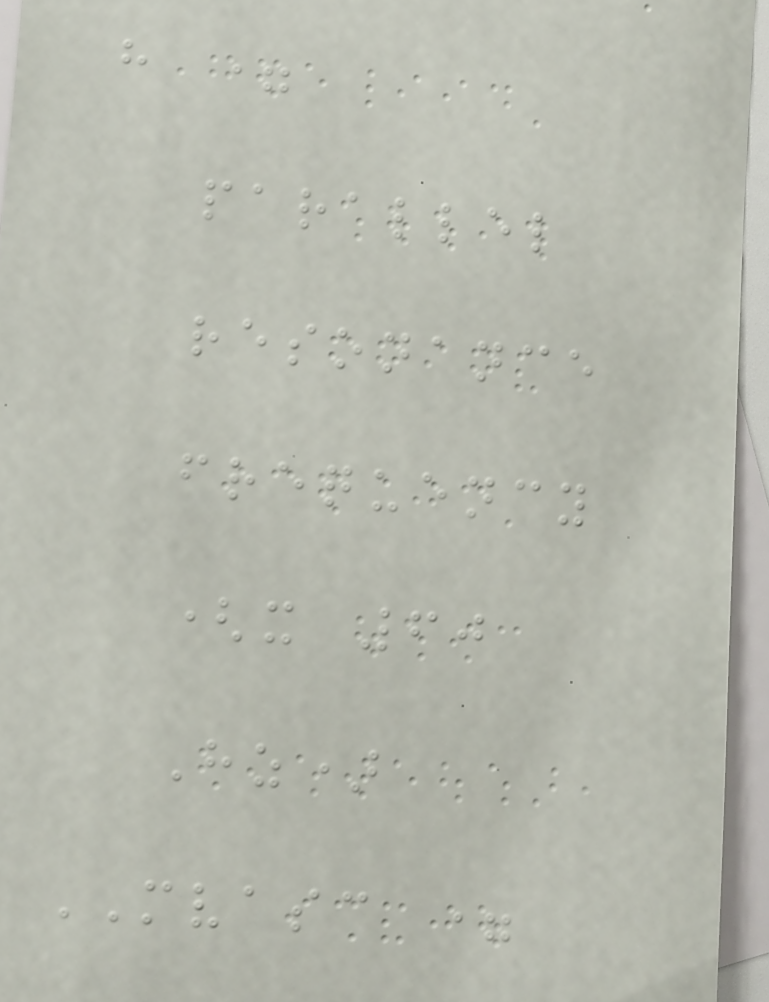h =
parallel
resonance
frequency
(x 60
Hz)
MVASC =
